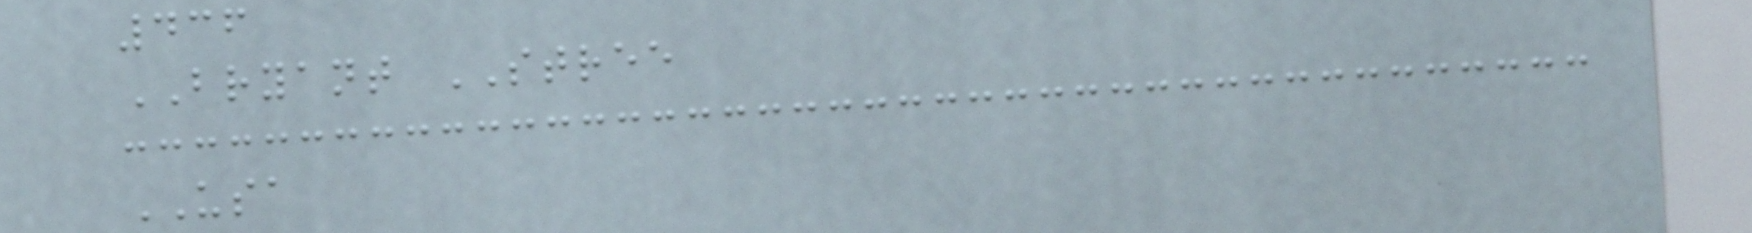436
BRYANT STREE
USA
